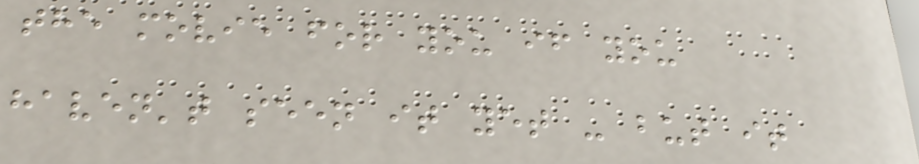the movie for you if you
haven't seen it yet - but it
